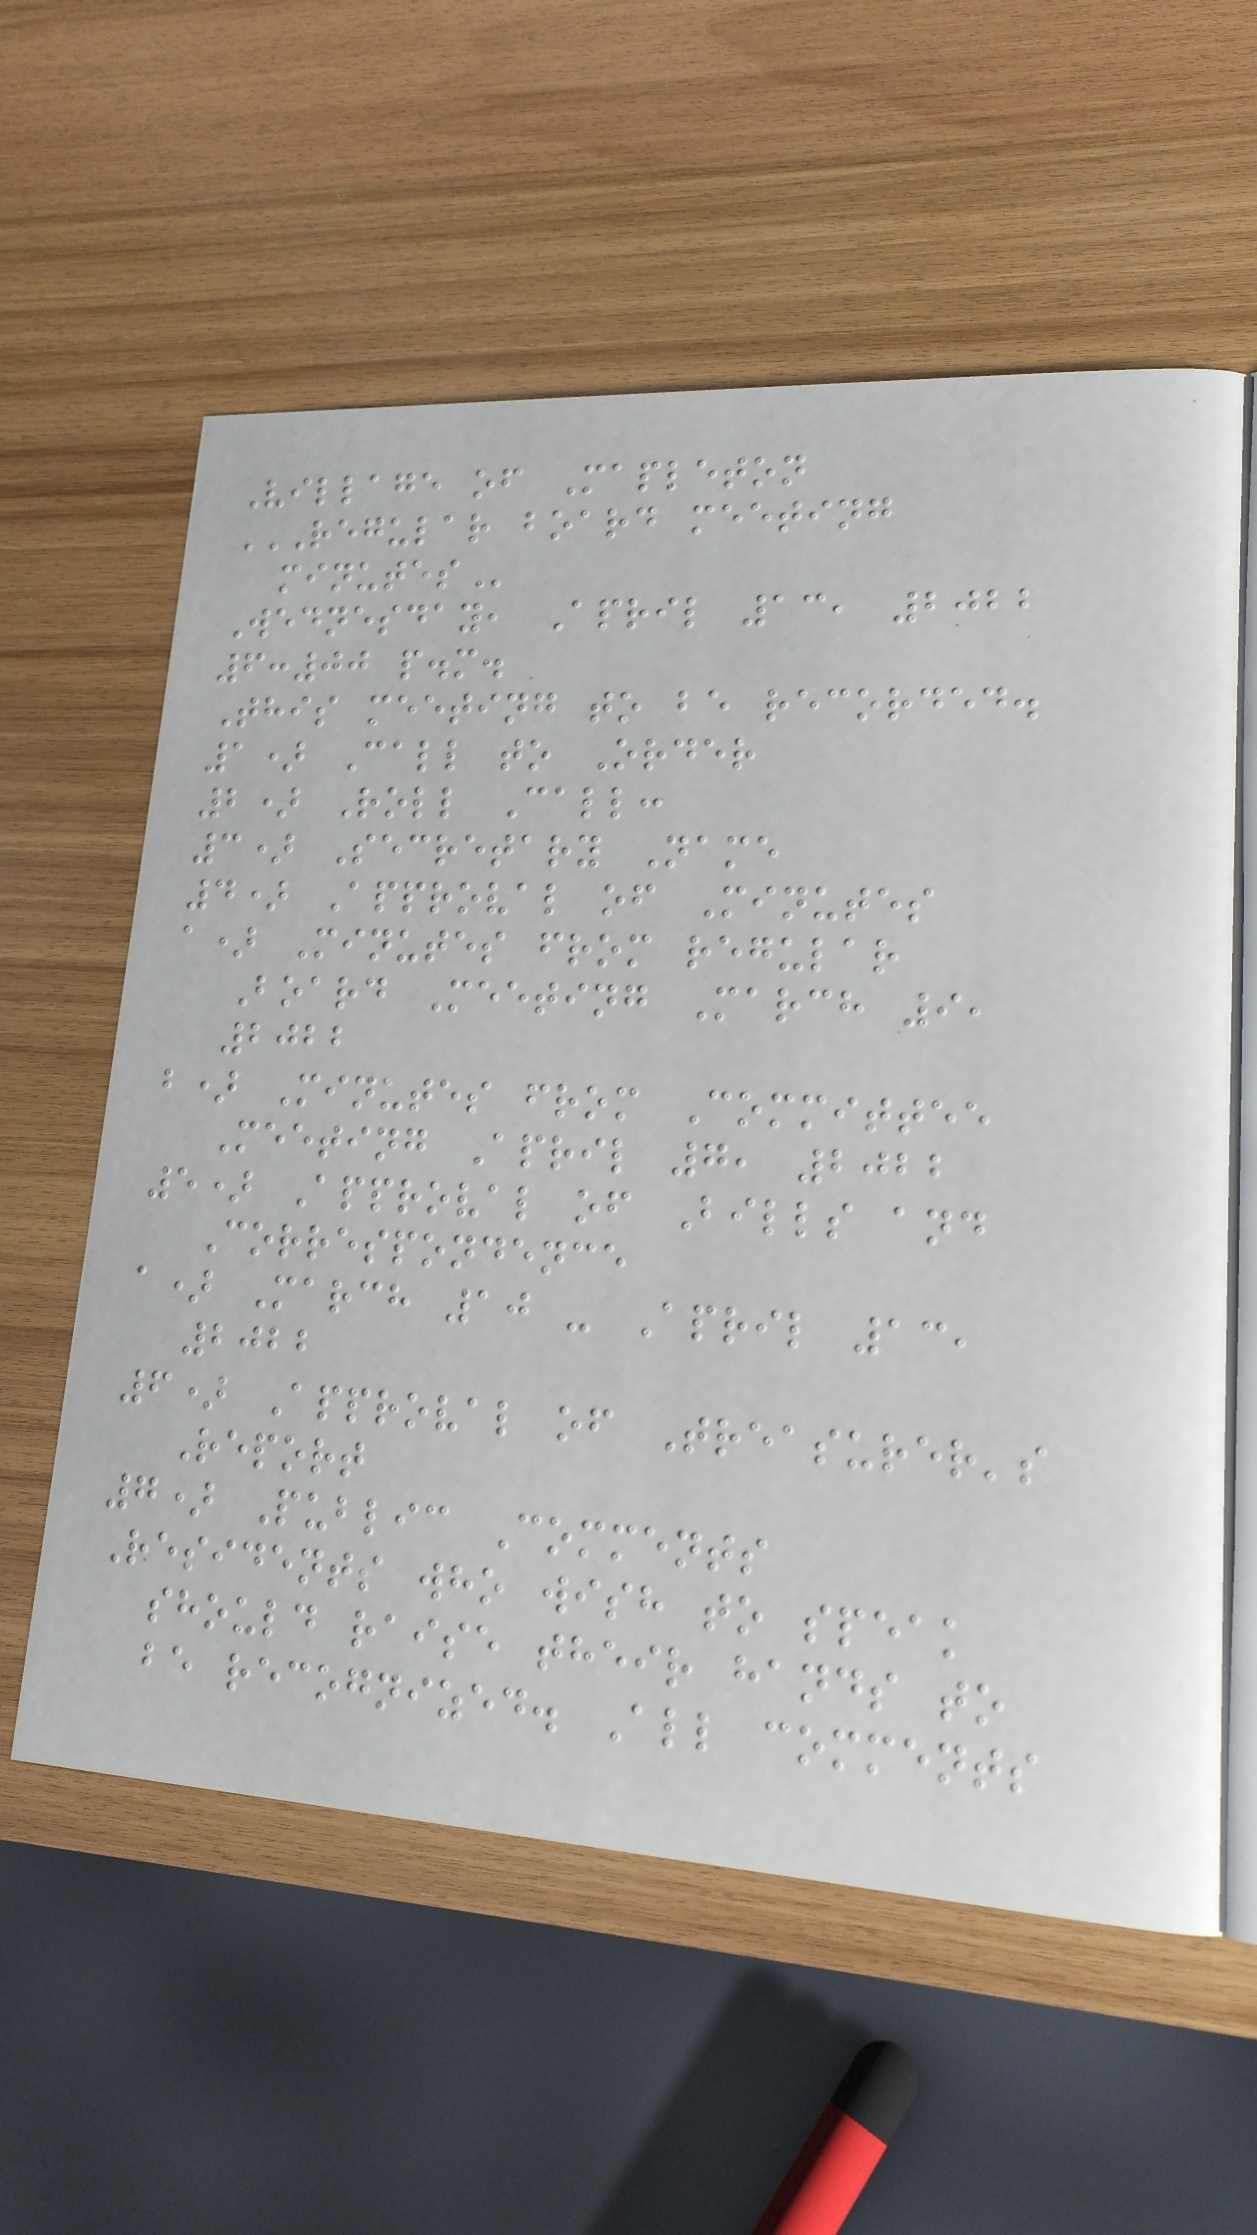Village of Mapleton
REGULAR BOARD MEETING
MINUTES
Wednesday, April 13, 2022
6:00 p.m.
This meeting to be recorded.
1) Call to Order
2) Roll Call:
3) Secretary Name
4) Approval of Minutes
a) Minutes from regular
Board Meeting March 9,
2022
b) Minutes from Committee
Meeting April 7, 2022
5) Approval of Bills and
Correspondence
a) March 10 - April 13,
2022
6) Approval of Treasurer's
Report
7) Public Comments
Residents who wish to speak
should raise their hands to
be recognized. All comments
